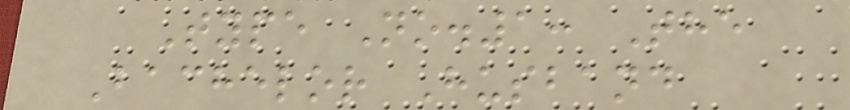Type No.1: The
Bachelor Husband
